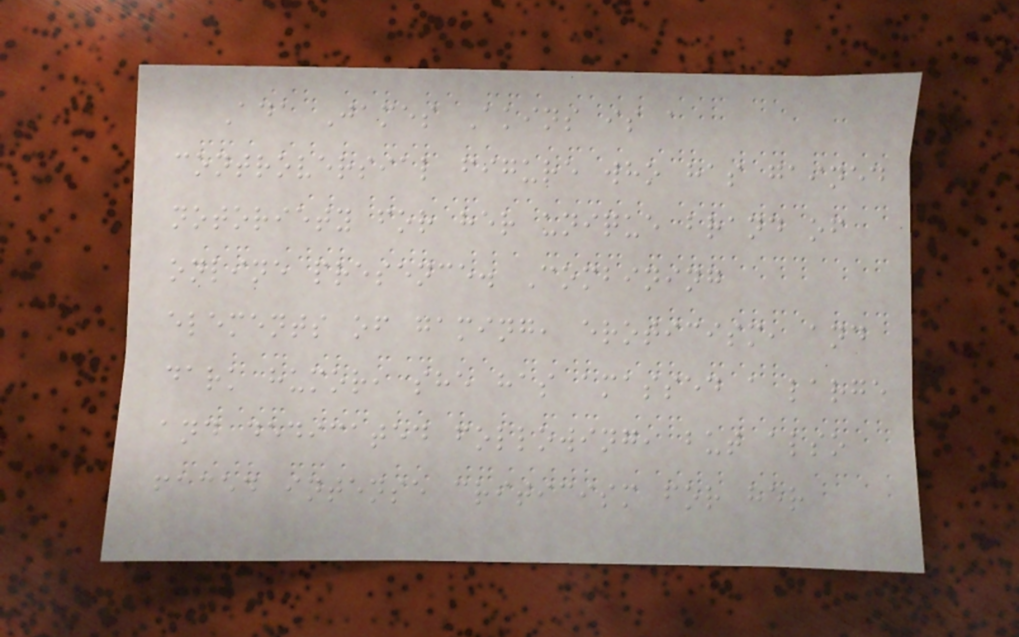Ada James Akins is a
controversial figure who has gained
notoriety for her unique brand of
online presence. Combining
elements of gaming, eroticism, and
dark humor, she has amassed a large
and dedicated following, but also
faced intense criticism for her
